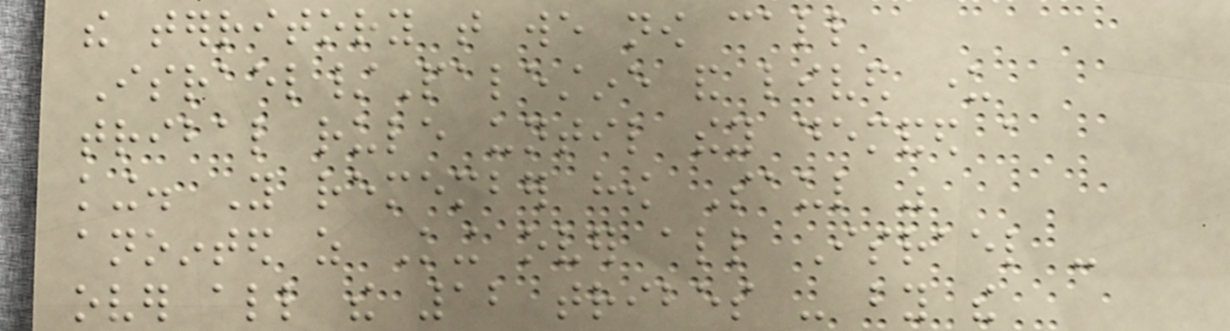the territory that we now call
Israel/Palestine and lived under
tribal rule until they demanded a
king. You remember how Saul was
anointed as King over all Israel -
over all the 12 tribes - by the
